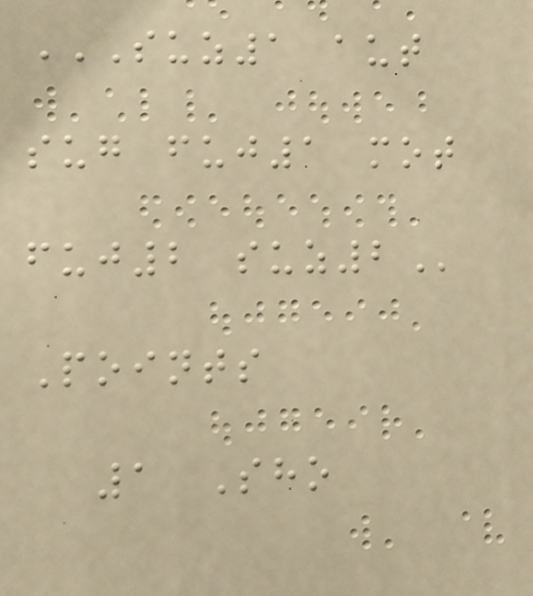SUZ1 AUT
SUG FUJ1 MOT
FUJ2 SUZ2
Points
1 Sho
